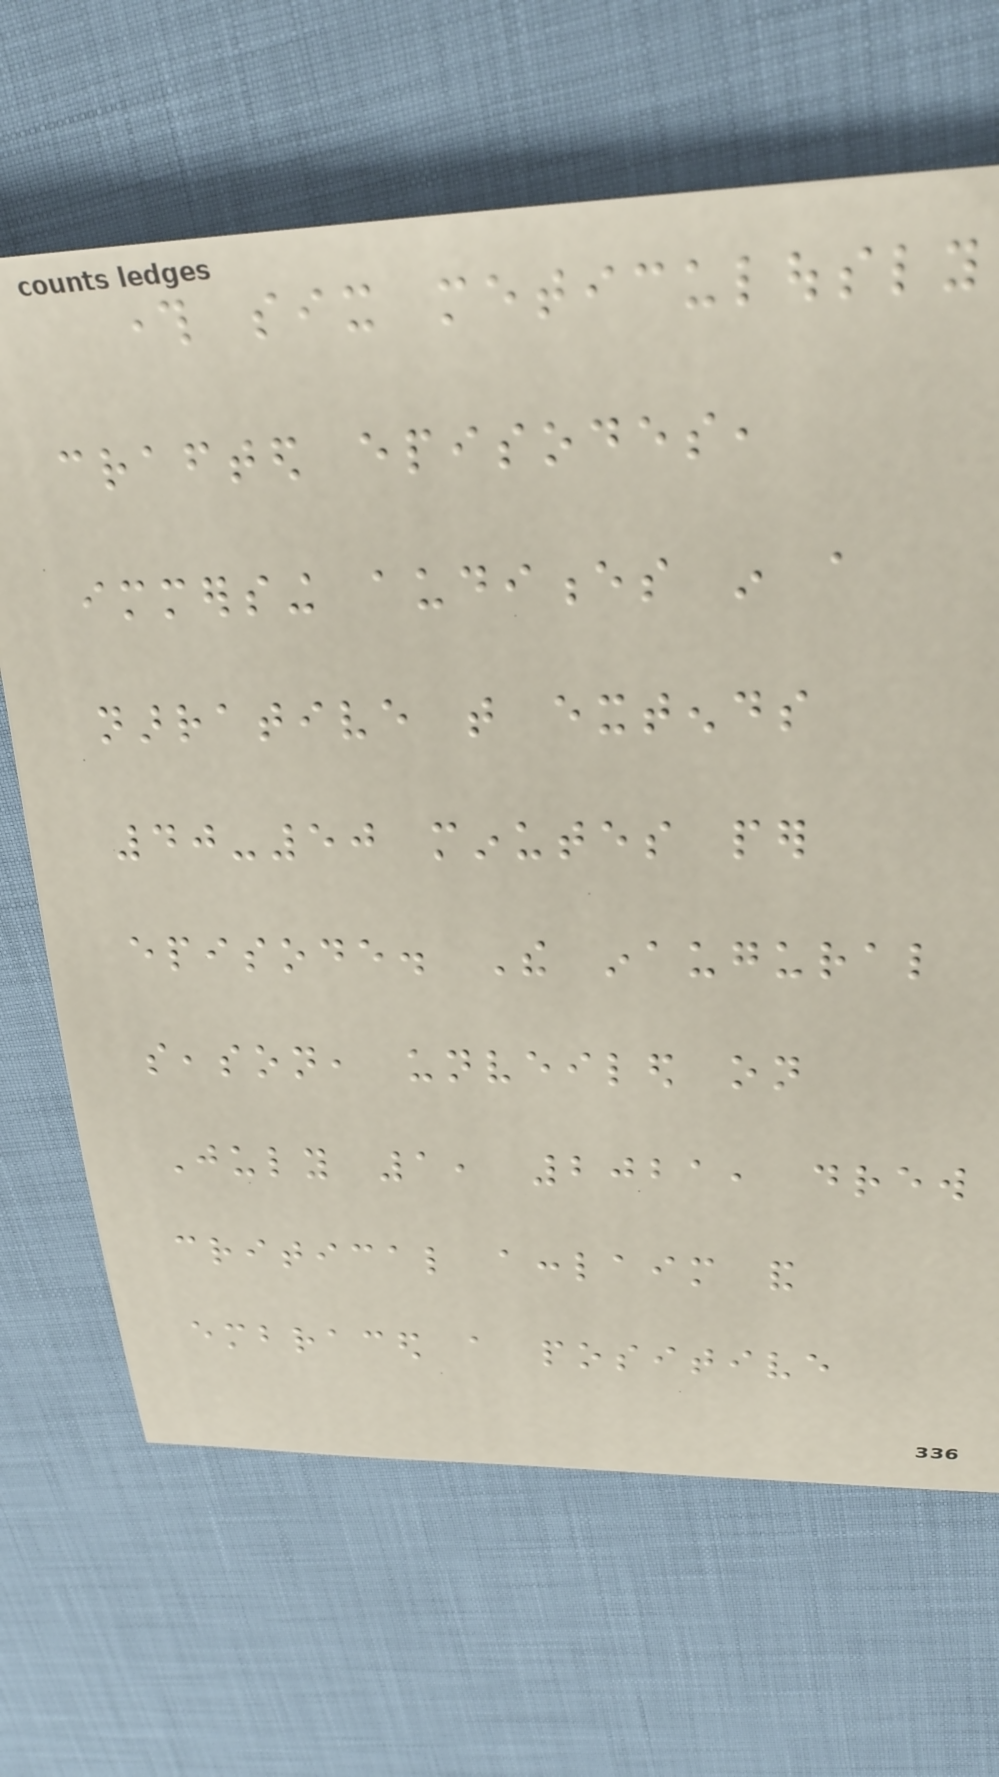through six meticulously
crafted episodes,
immersing audiences in a
narrative that extends
40-50 minutes per
episode. The inaugural
season, unveiled on
July 1, 2021, drew
critical acclaim and
embraced a positive
